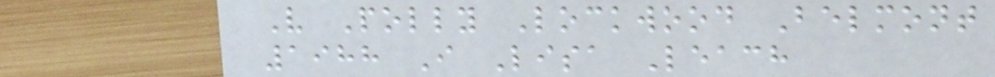V Polly Lockwood Belmont
1988 I Lisa Leach
